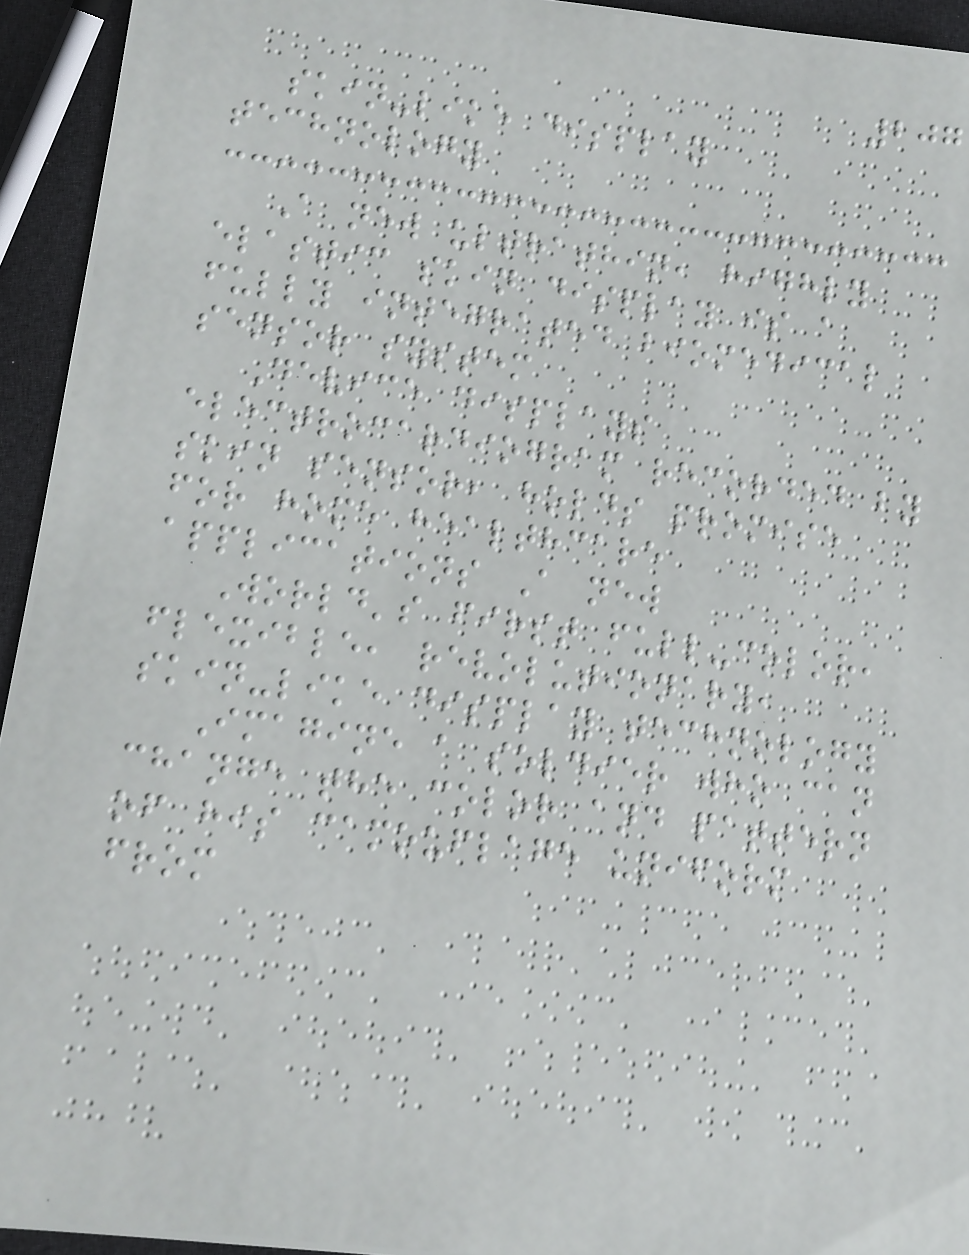207
skin-like display
technology
A new ultrathin, highly
elastic skin display is a
fully integrated biomedical
sensor system
Device displays
electrocardiogram recorded by
skin sensor, holds promise
for home healthcare
applications A new
World's first full-color,
flexible, revolutionary,
skin-like display technology
Imagine a soldier who can
change the color and pattern
of his camouflage uniform
from
